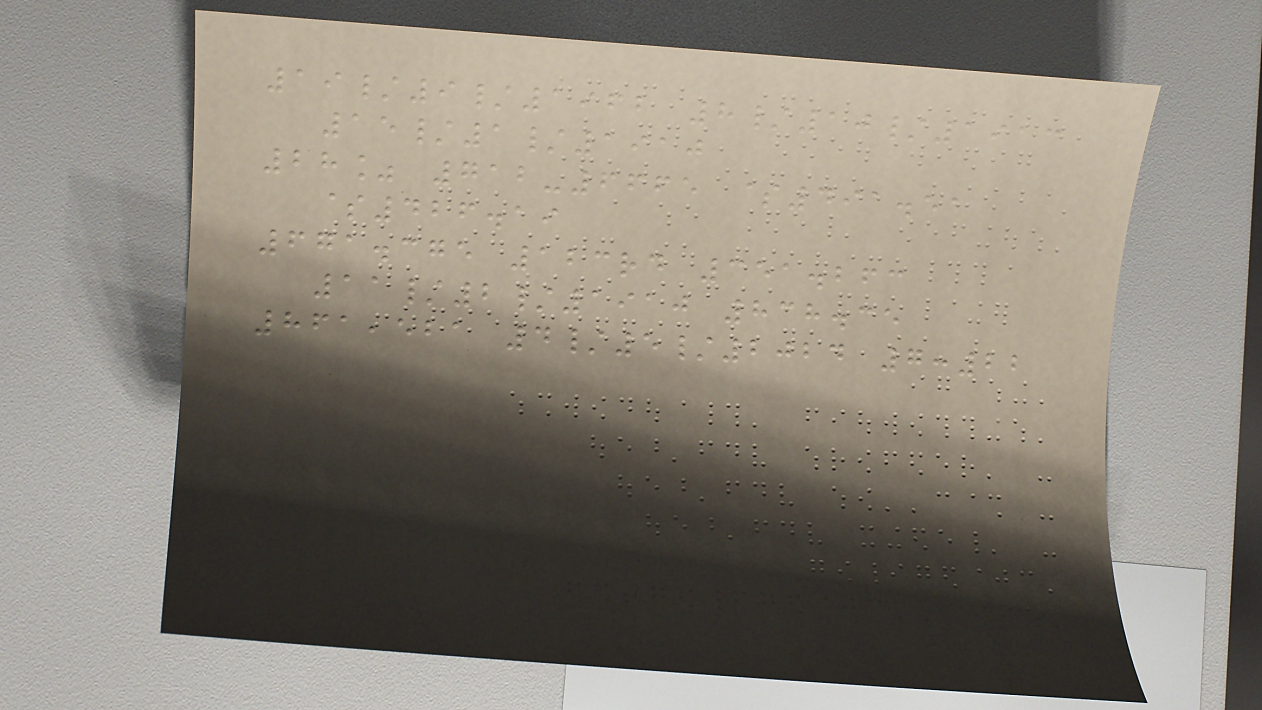19/9/1962 8/10/1913
15/1/1910
28% 712-6665 $491.51
$426.19
671.375 123rd 351.263
11/2/1910 838.35
861,521 4/5/2024 7:22
